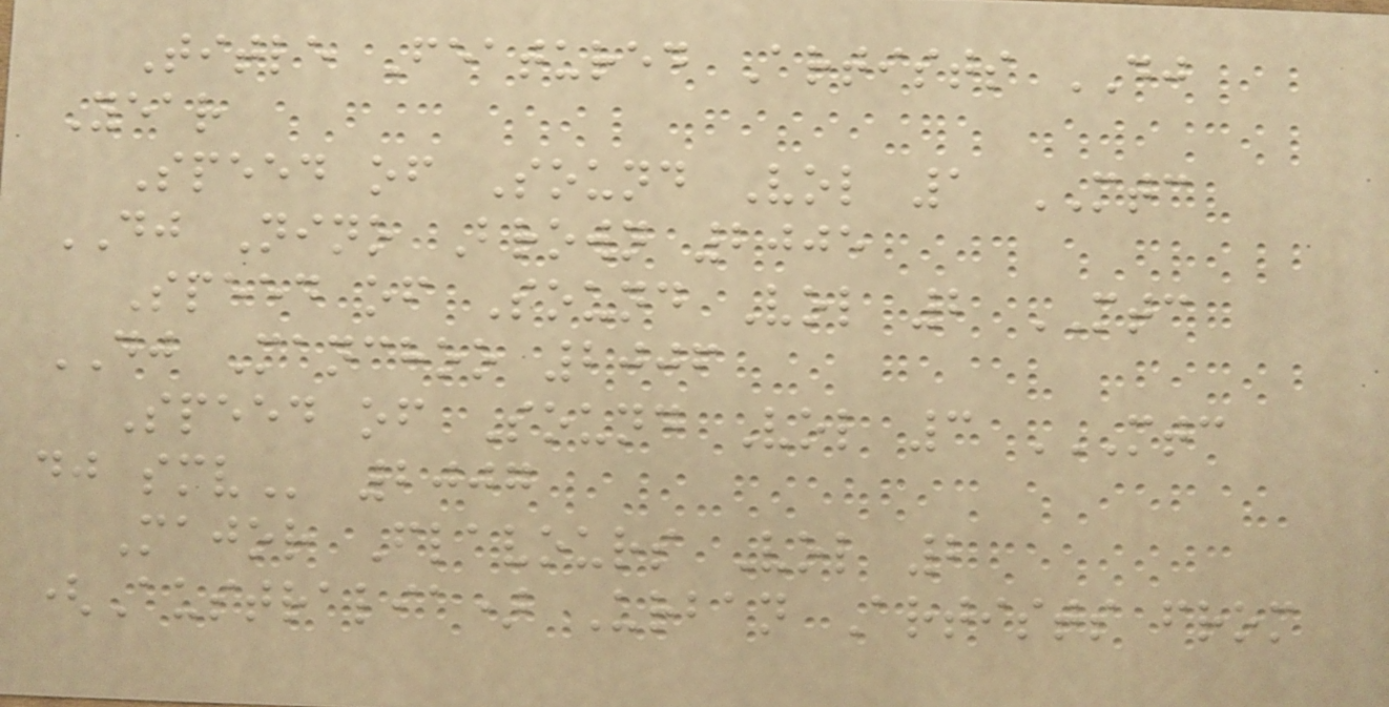Title Featured Artists DJ
Year
Speed of Sound Vol 1 MTC
DJ Nino Brown 2005
Speed of Sound Vol 2 MTC
DJ Manchoo 2006
Speed of Sound Vol 3 MTC
DJ SMV 2007
Major Flavours Vol 2
(Australia) Urban Artists from
